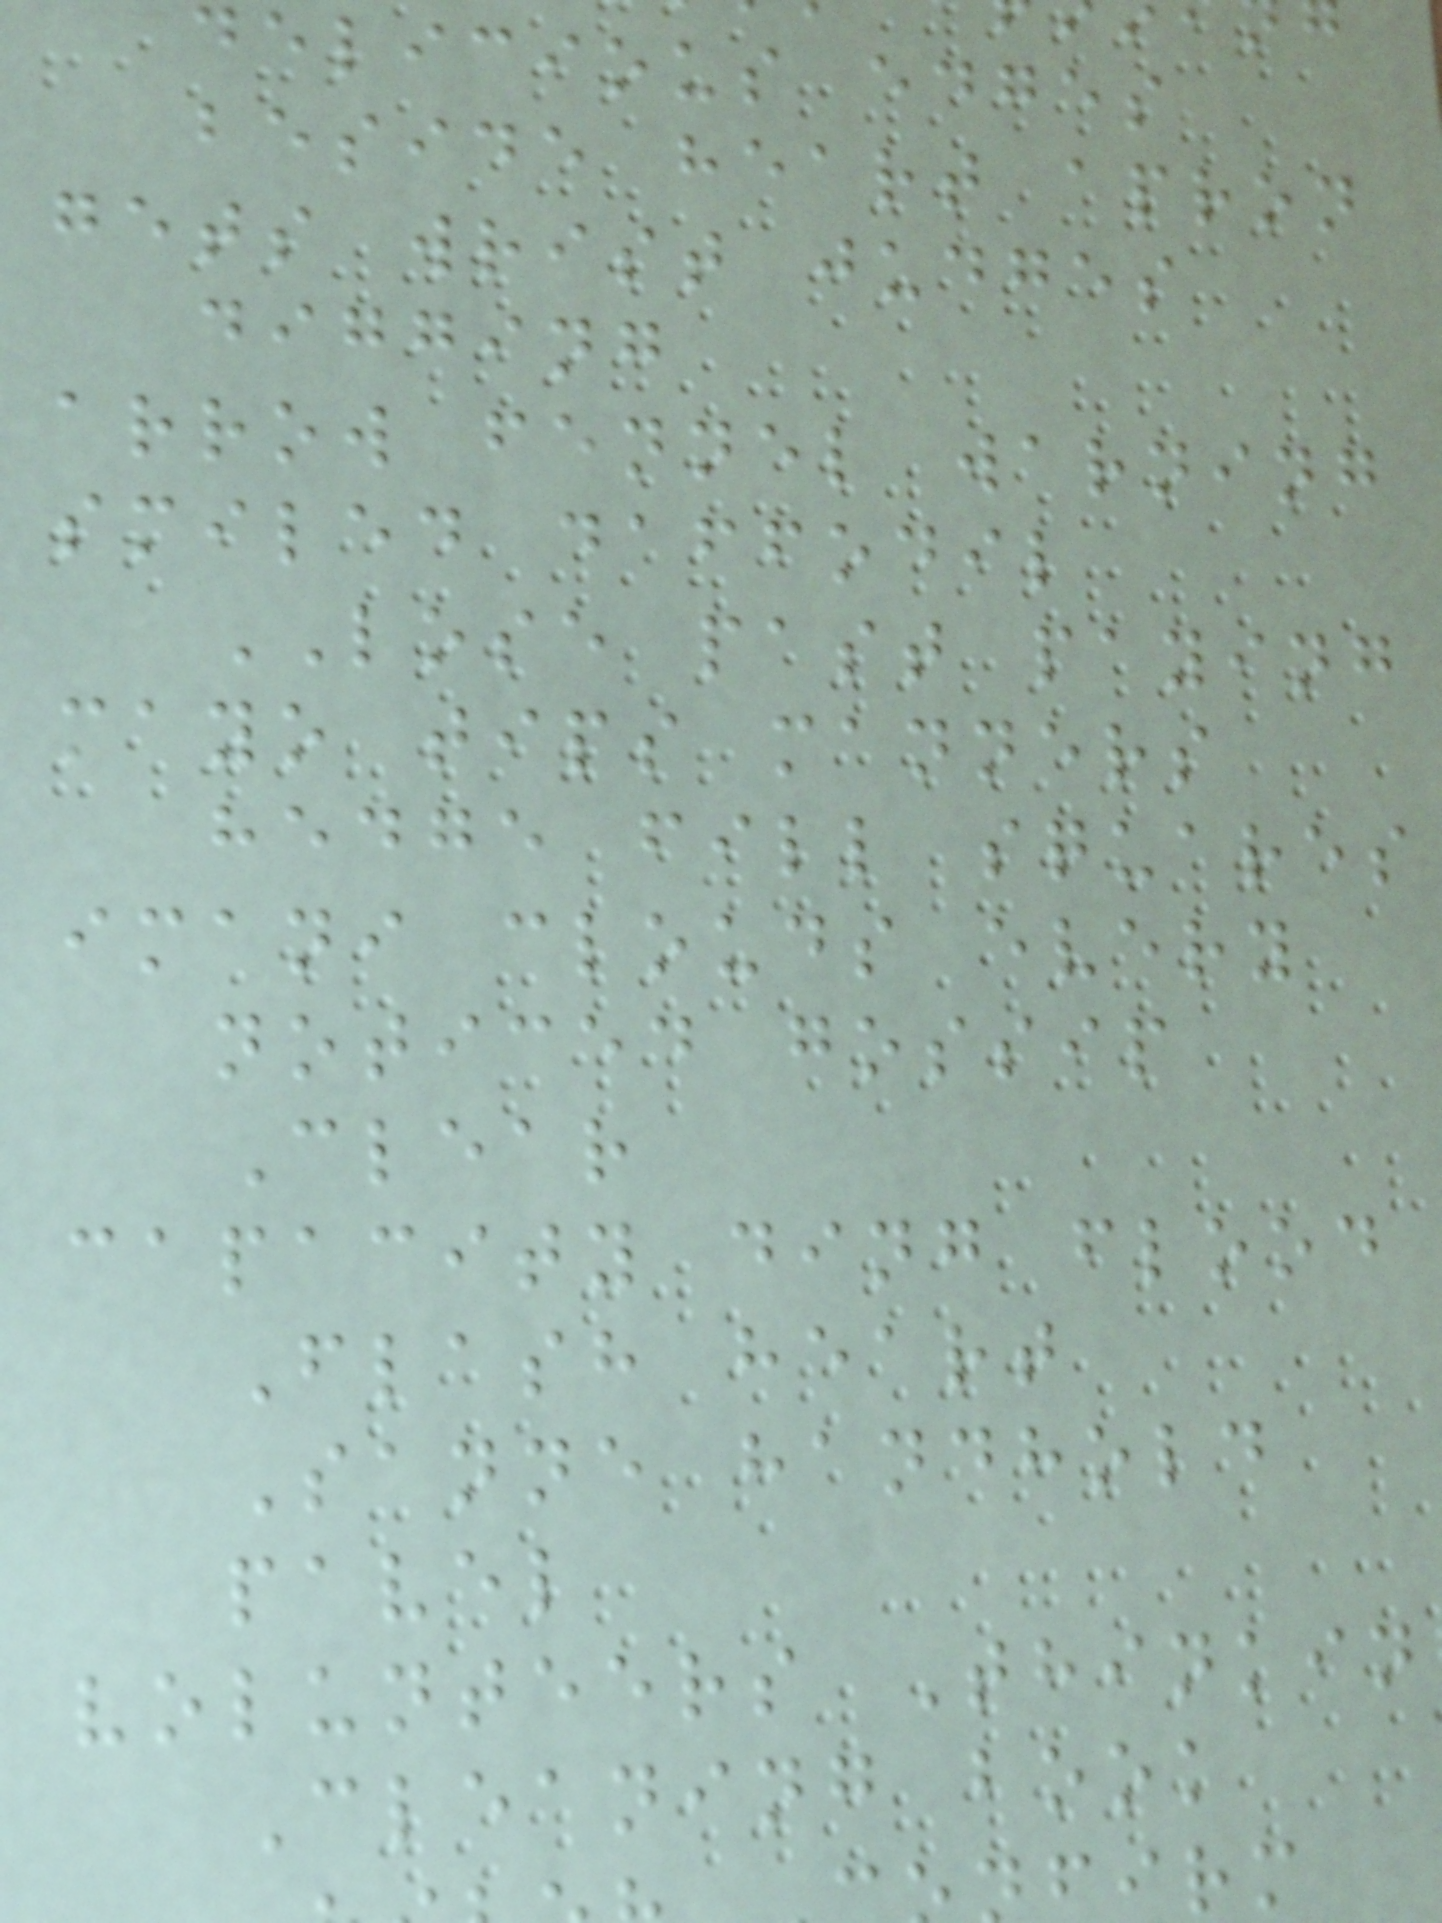delicious edges
beside heart apron
gets wrist judges
digging
arrow fennel warning
smiled daffodil
LOSE past paying
mayo tips manners
hedge fill squares
imani clouds every
noticed gossip
Clear
capacity ding flood
Flash heart
Sanne handhold
pavel
volunteers Thinkin
Cleaning book
firm
